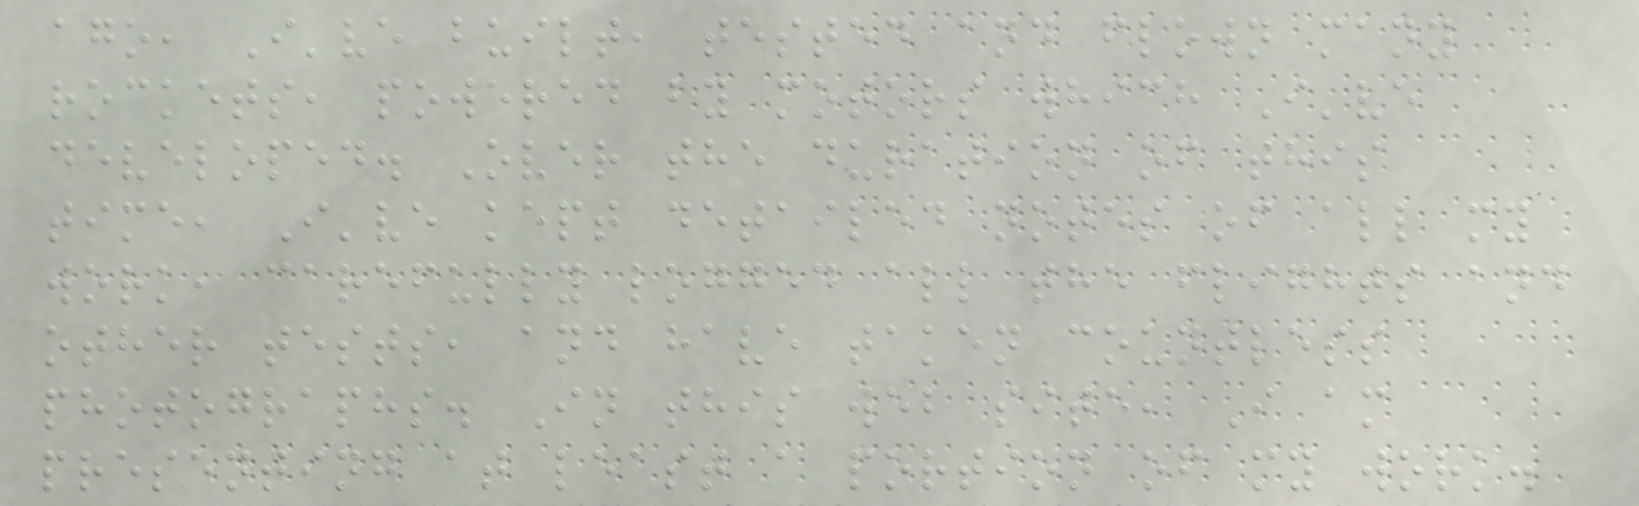ago, I've built, tested and flown many
rockets, powered by motors which I've
developed. Over the duration of this
time, I've kept detailed notes of all my
work, carefully logged all the flights and
other tests, and have taken countless
photographs. In this web site, I am
presenting at least a portion of my work.
